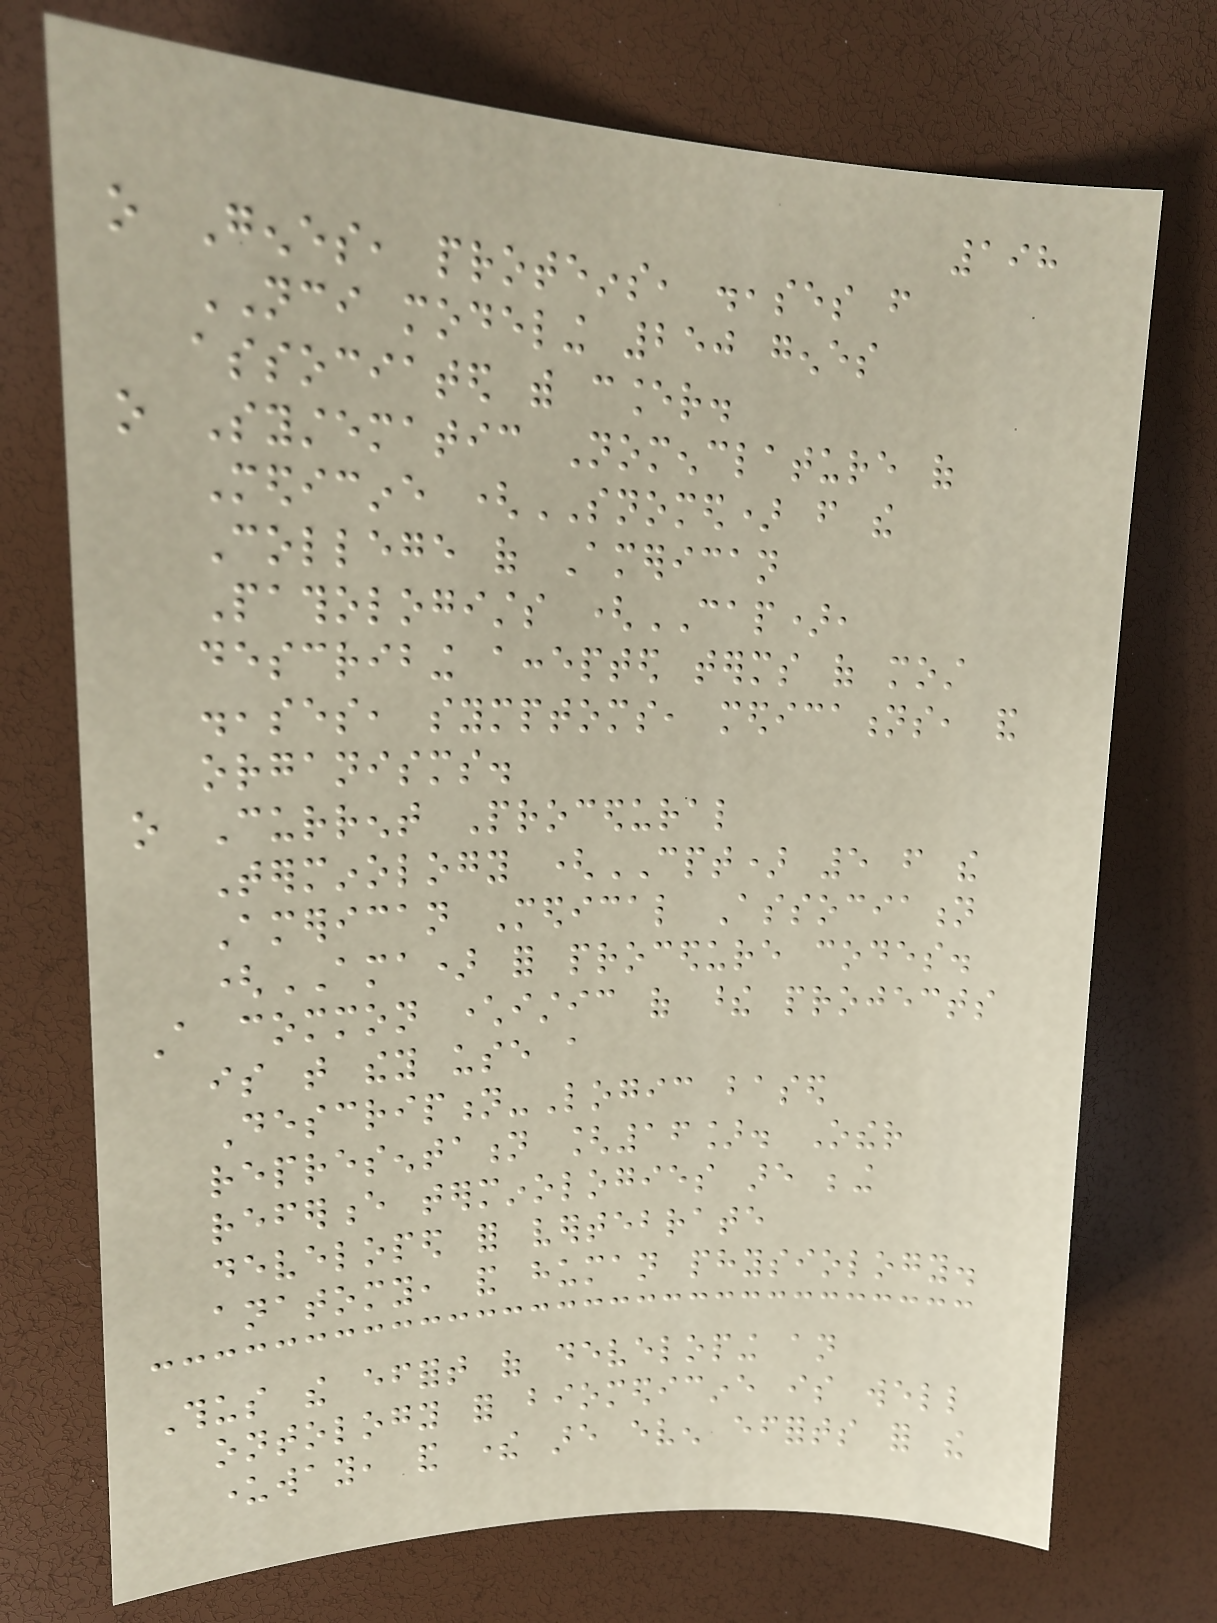198
o Genes, proteins, diseases from
NCI modeling 250 genes
associated with cancer.
o Systematic Nomenclature of
Medicine (SNOMED) from the
College of American
Pathologists (CAP),
describing accepted terms of most
diseases, symptoms, medications, and
organisms.
o Current Procedural
Terminology (CPT) 5 from the
American Medical Association
(AMA) for procedure codes.
A common characteristic of these projects
is that they use a
Description-Logic based
representation [16]. Other
reference terminologies are being
developed for vertebrate
anatomy, and human physiology.
Thus the effort of developing an
ontology for biomedicine is well
underway, and there are even efforts for the
